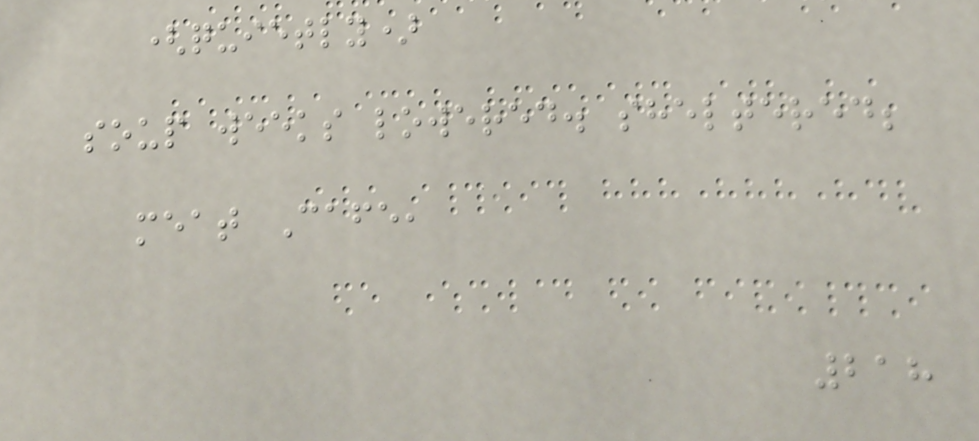(quietly)
soup weeks lowered. sheltered;
meat Cafe,
218
